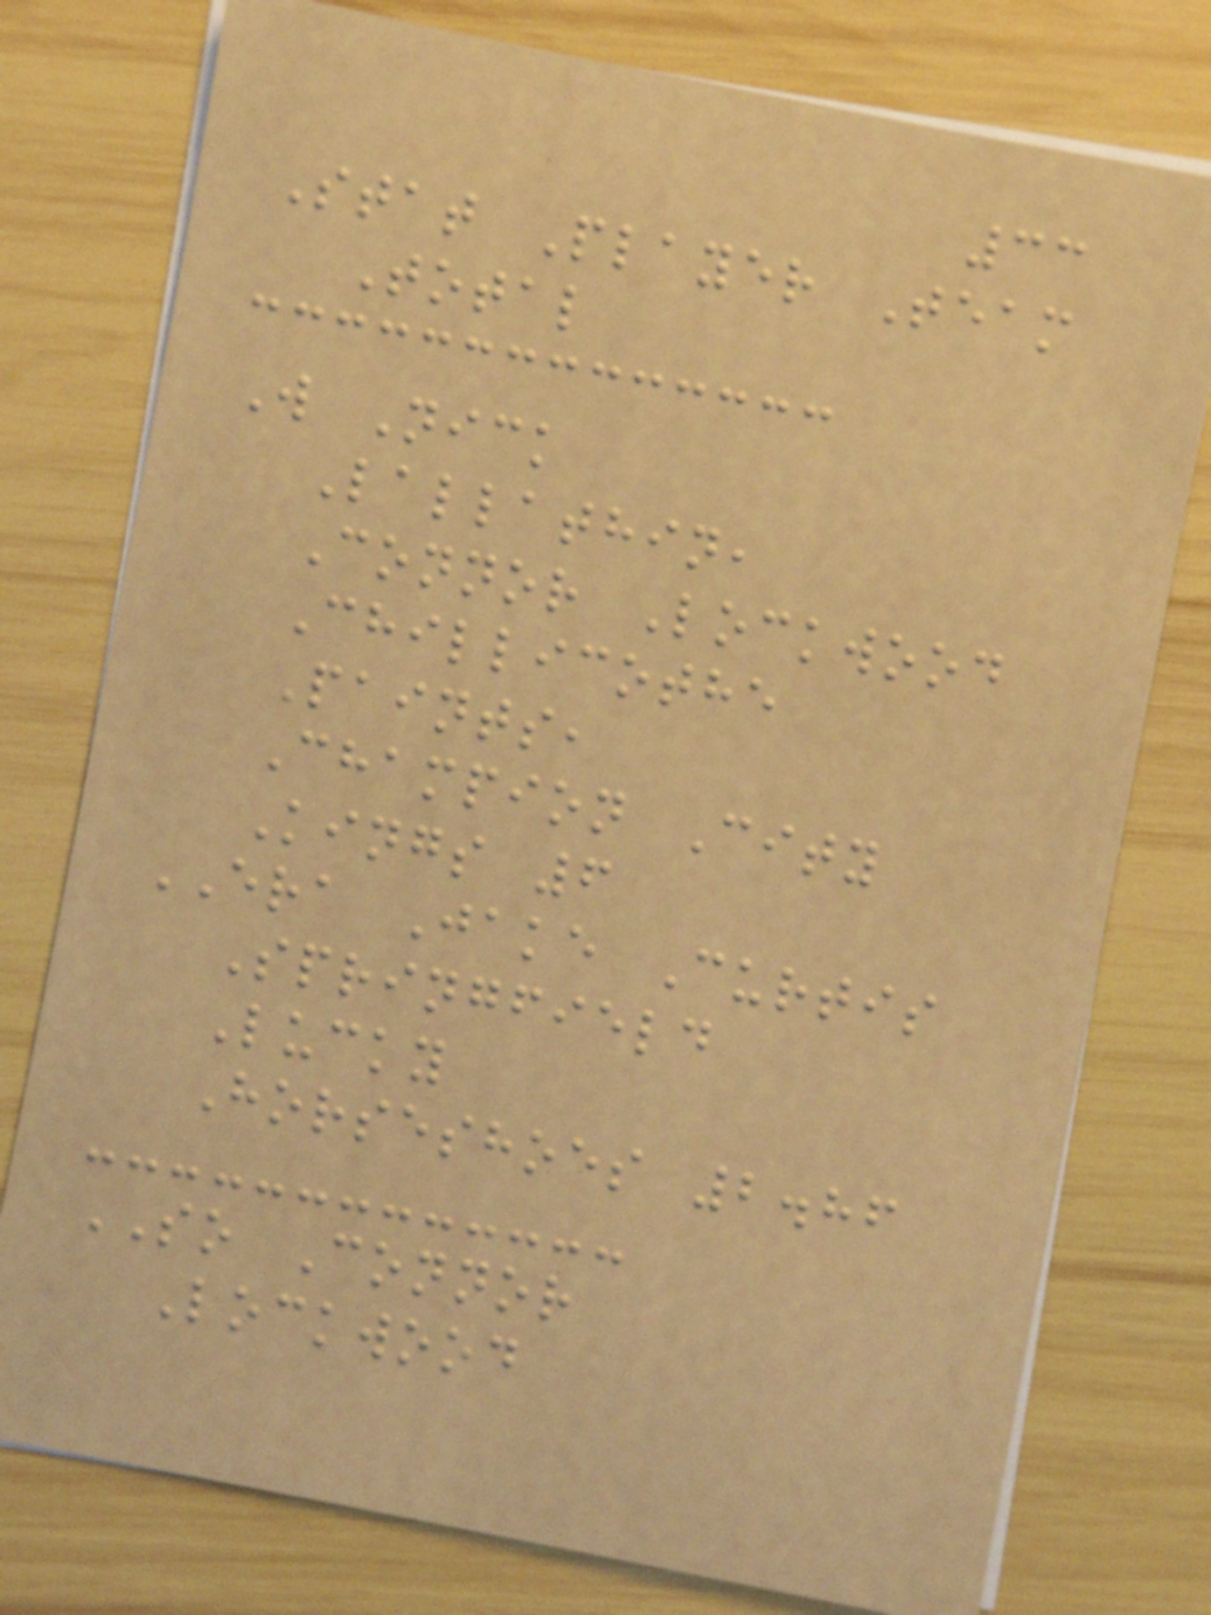33
Stat Player Team
Total
W Nick
Lallathin,
Connor Lockwood
Chillicothe
Paints,
Champion City
Kings 6
ERA Jake Curtis
Springfield
Lucky
Horseshoes 2.86
SO Connor
Lockwood
